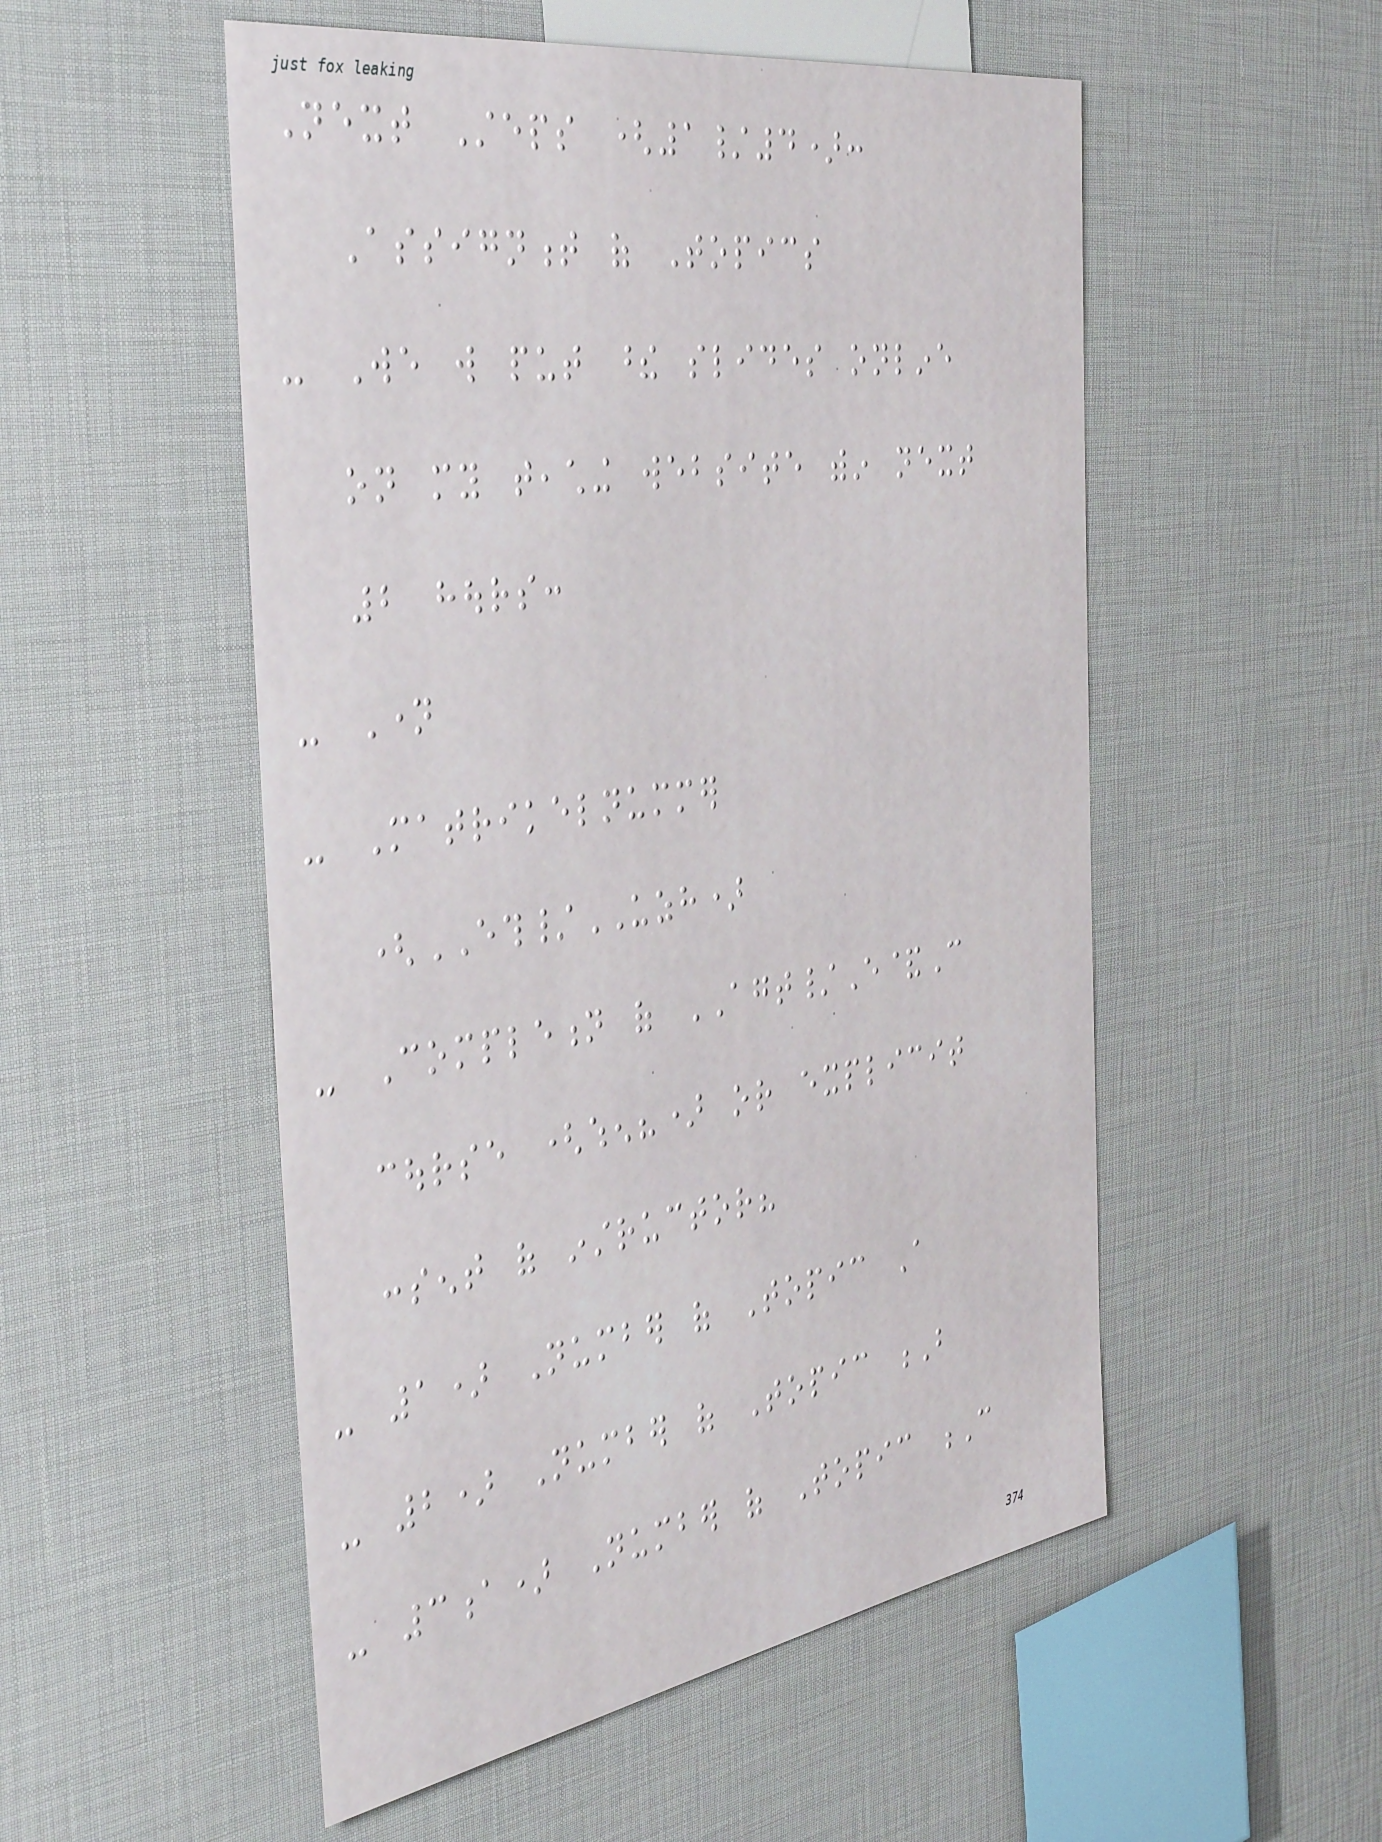Next Steps (1/4):
Assignment of Topics
- We will put these slides online
on my teaching website within next
2 hours:
- Name
- Matrikelnummer
(ETH/UZH)
- Completion of AGT/E&C
course (when?) or explicit
consent of instructor?
- 1) Number of Topic A
- 2) Number of Topic B
- 3a) Number of Topic C
